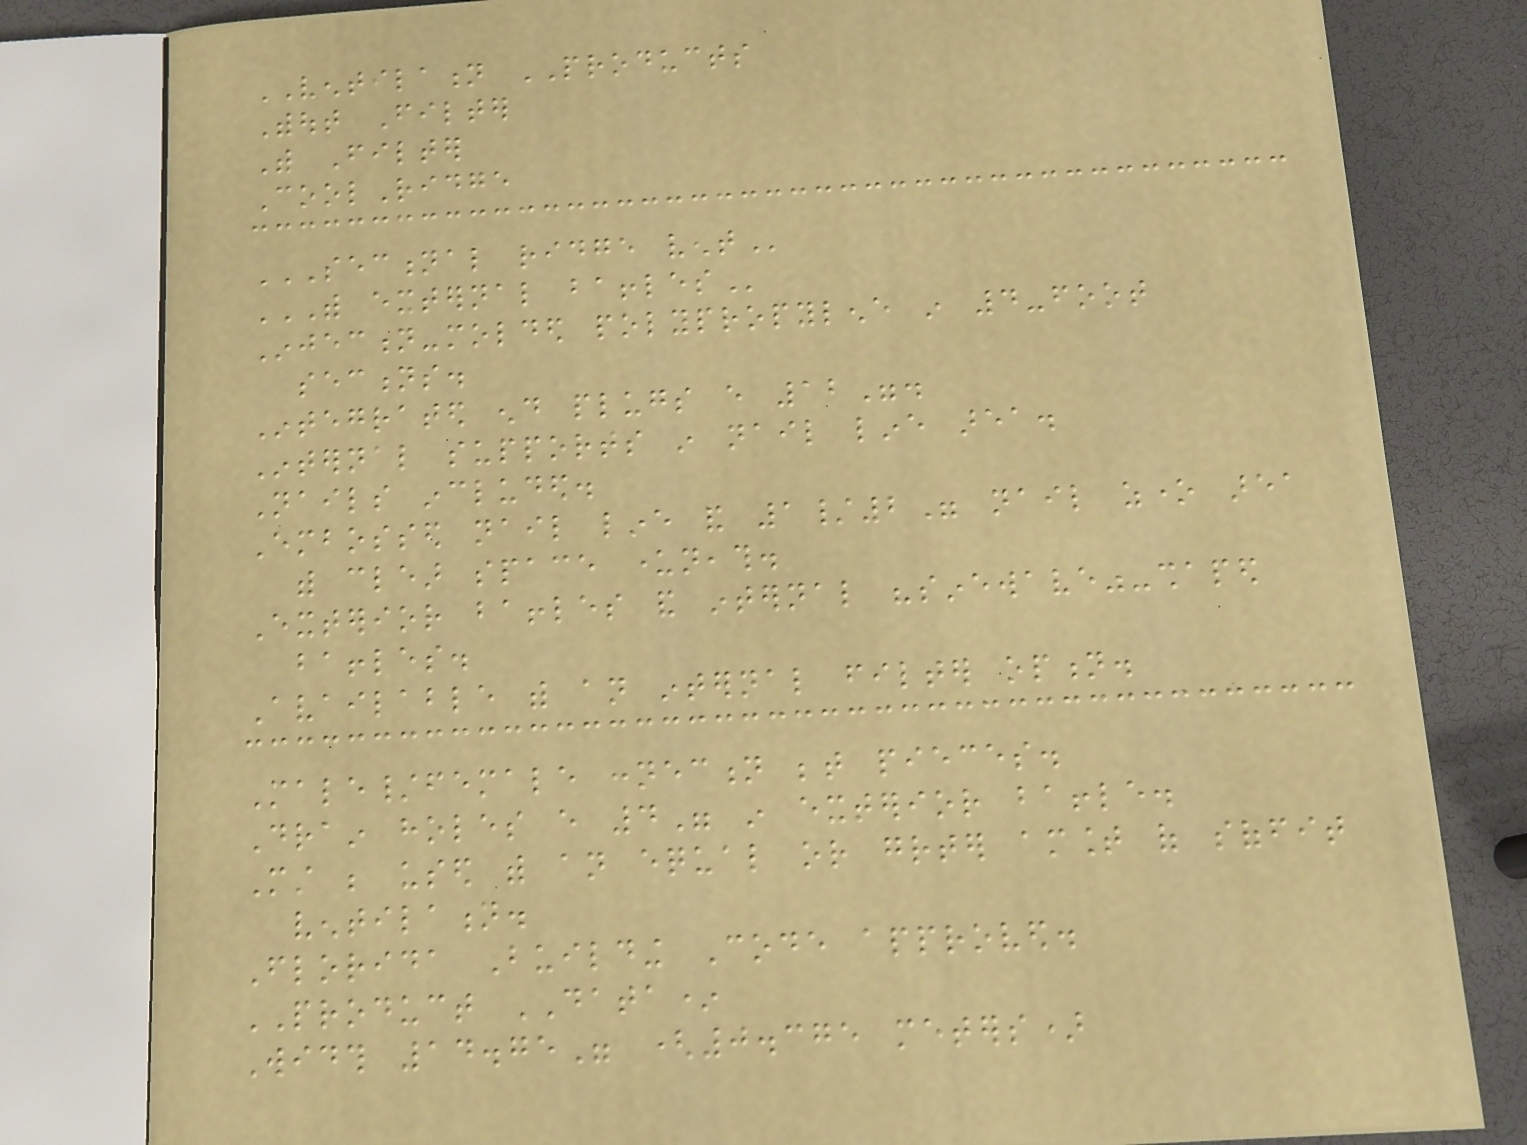VENTILATION PRODUCTS
Without Filter
With Filter
CoolRidge
SECTIONAL RIDGE VENT
WITH EXTERNAL BAFFLES
Injection-molded polypropylene in 4-foot
sections.
Integrated end plugs every 12".
Internal supports in nail line area.
Nails included.
Embossed nail line and 1/2" nail zone area
with clear space underneath.
Exterior baffles and internal "sinewave"-shaped
baffles.
Available with an internal filter option.
Male/female connection between pieces.
Drain holes every 4" in exterior baffle.
Must be used with an equal or greater amount of soffit
ventilation.
Florida Building Code approved.
PRODUCT DATA*
Width 14.75" (0.375 meters)
